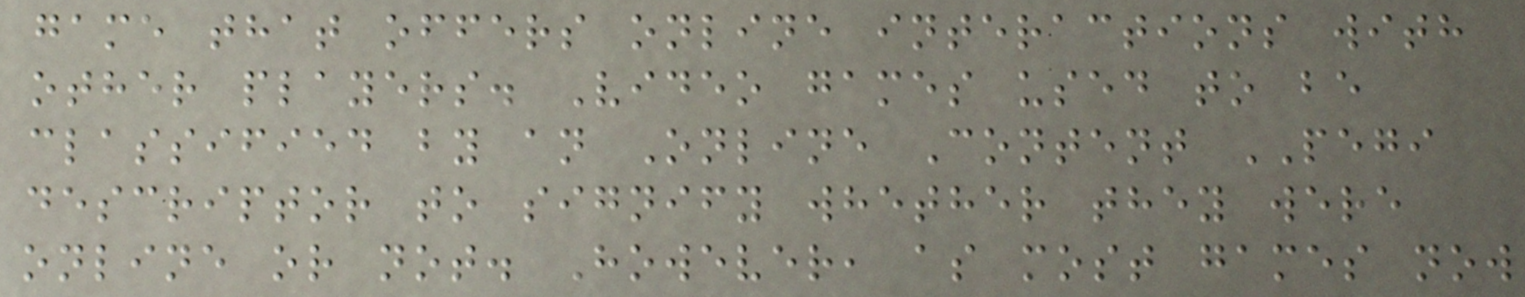game that offers online interactions with
other players. Video games used to be
classified by an Online Content PEGI
descriptor to signify whether they were
online or not. However, as most games now
